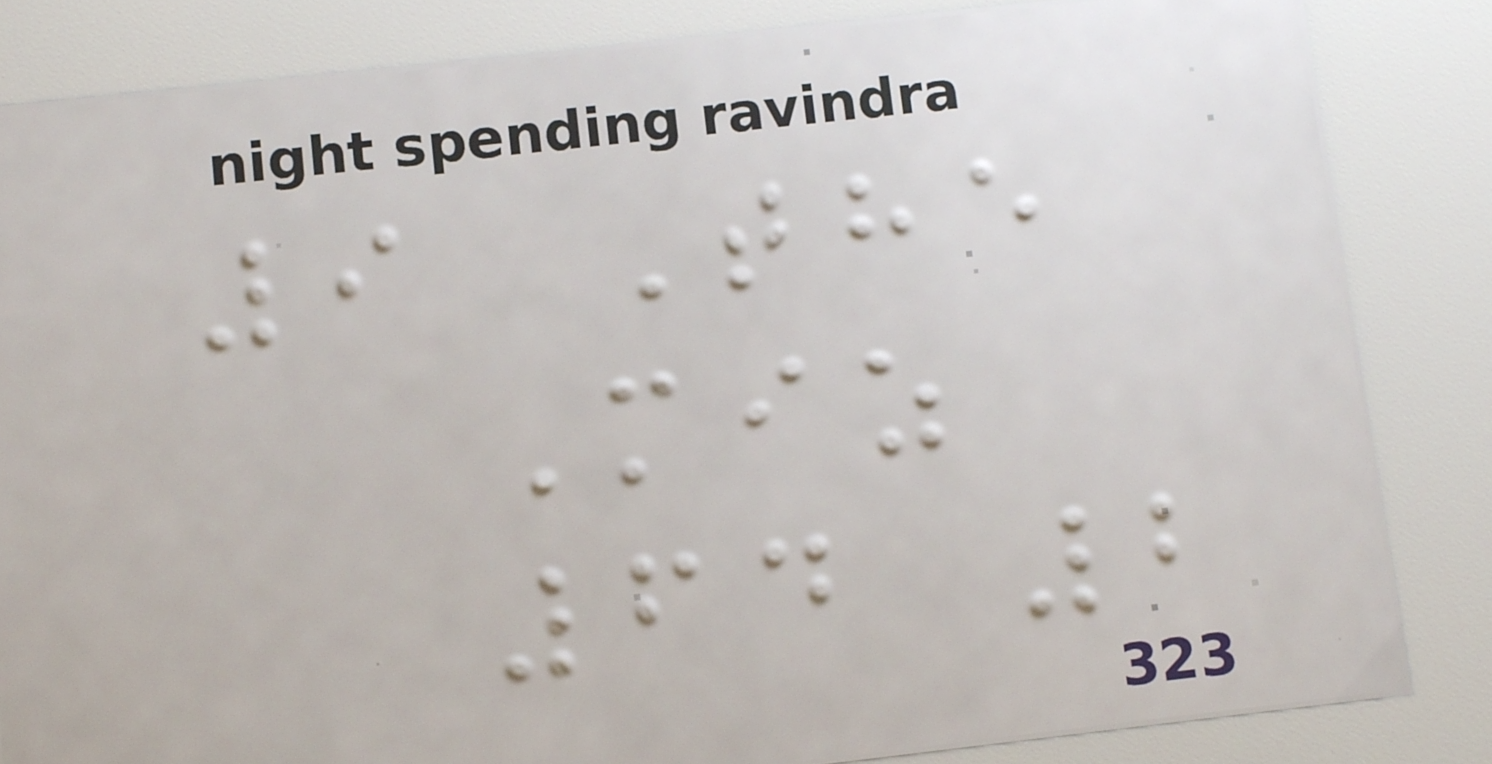9 The
Miz
64 2
